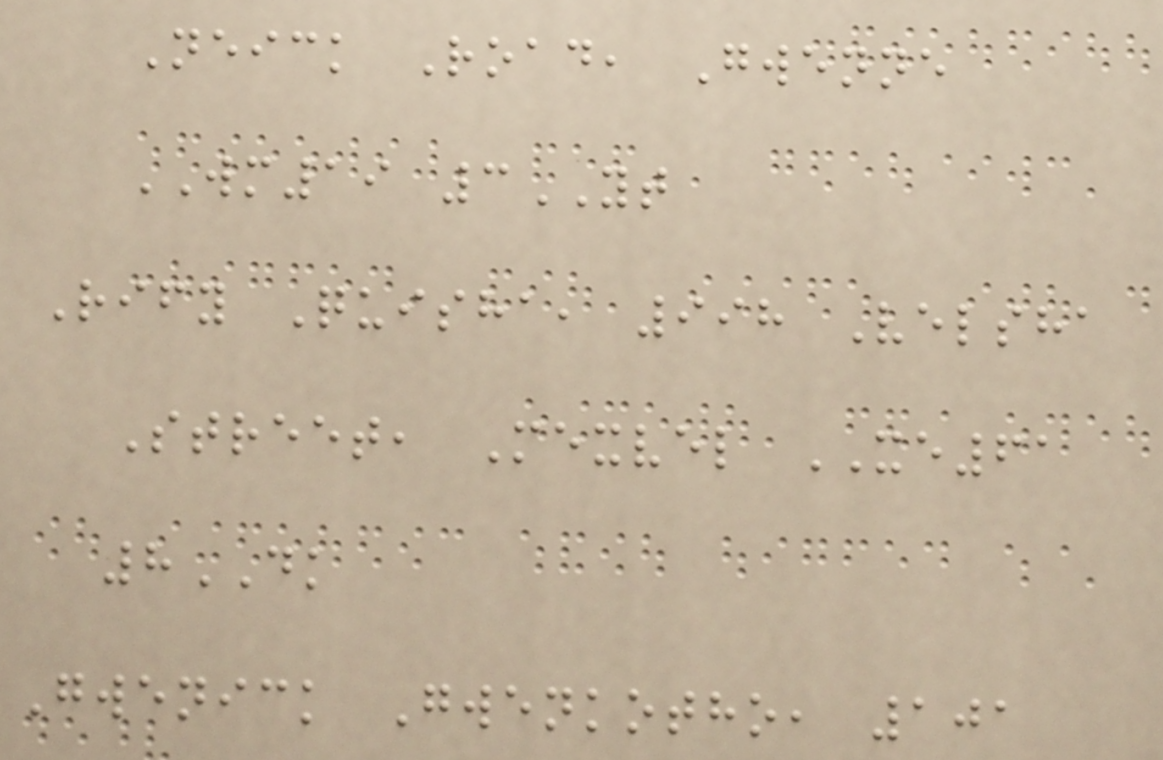Neick Road, Gwenne
WM19 3YT
Rify Quisha, 998 Velsha
Street, Mexvel XE61
8DK
Gwenick Gwenkotho, 101
